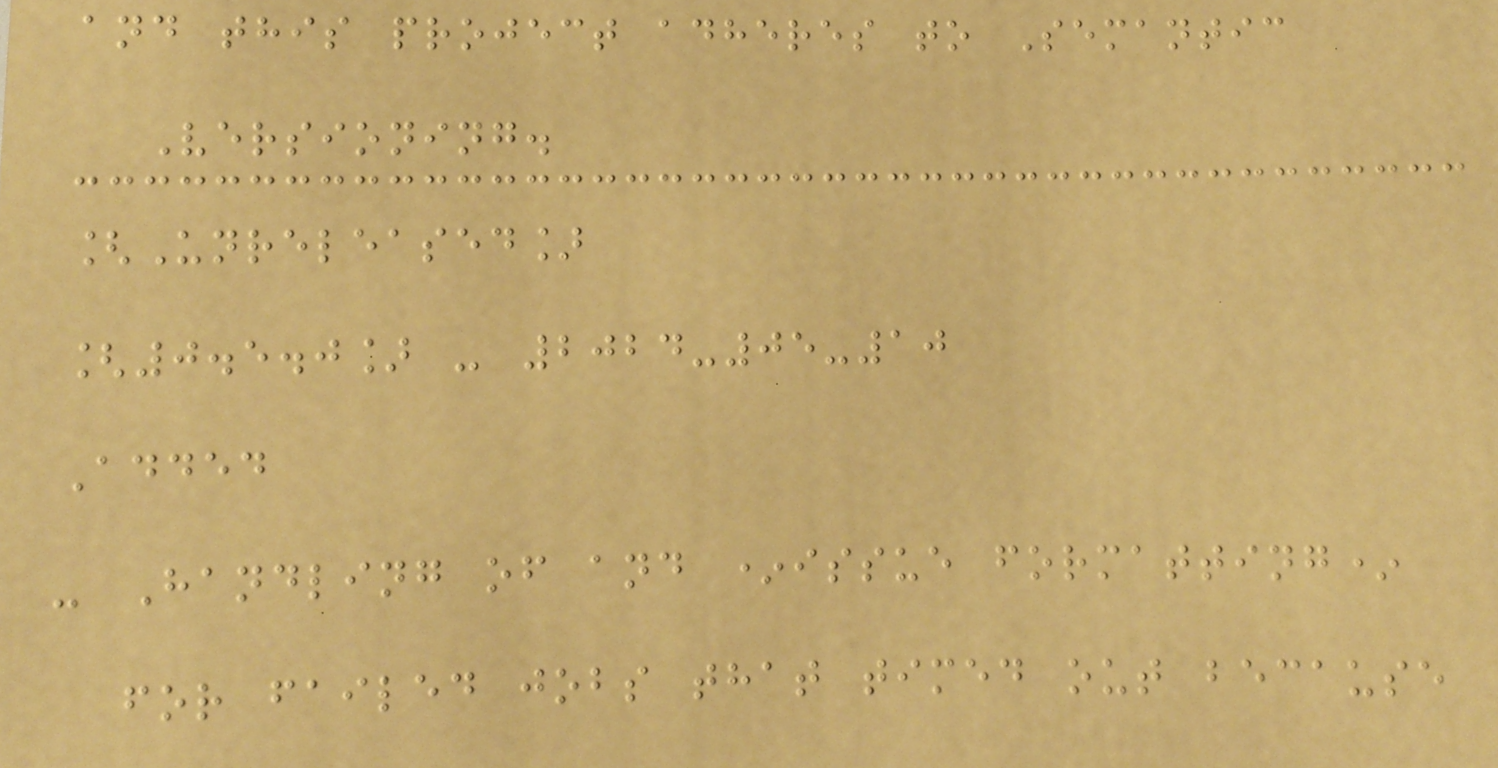and this project adheres to Semantic
Versioning.
[Unreleased]
[0.5.0] - 2024-05-10
Added
- Handling of and *issue formatting*
for failed jobs that timed out because
